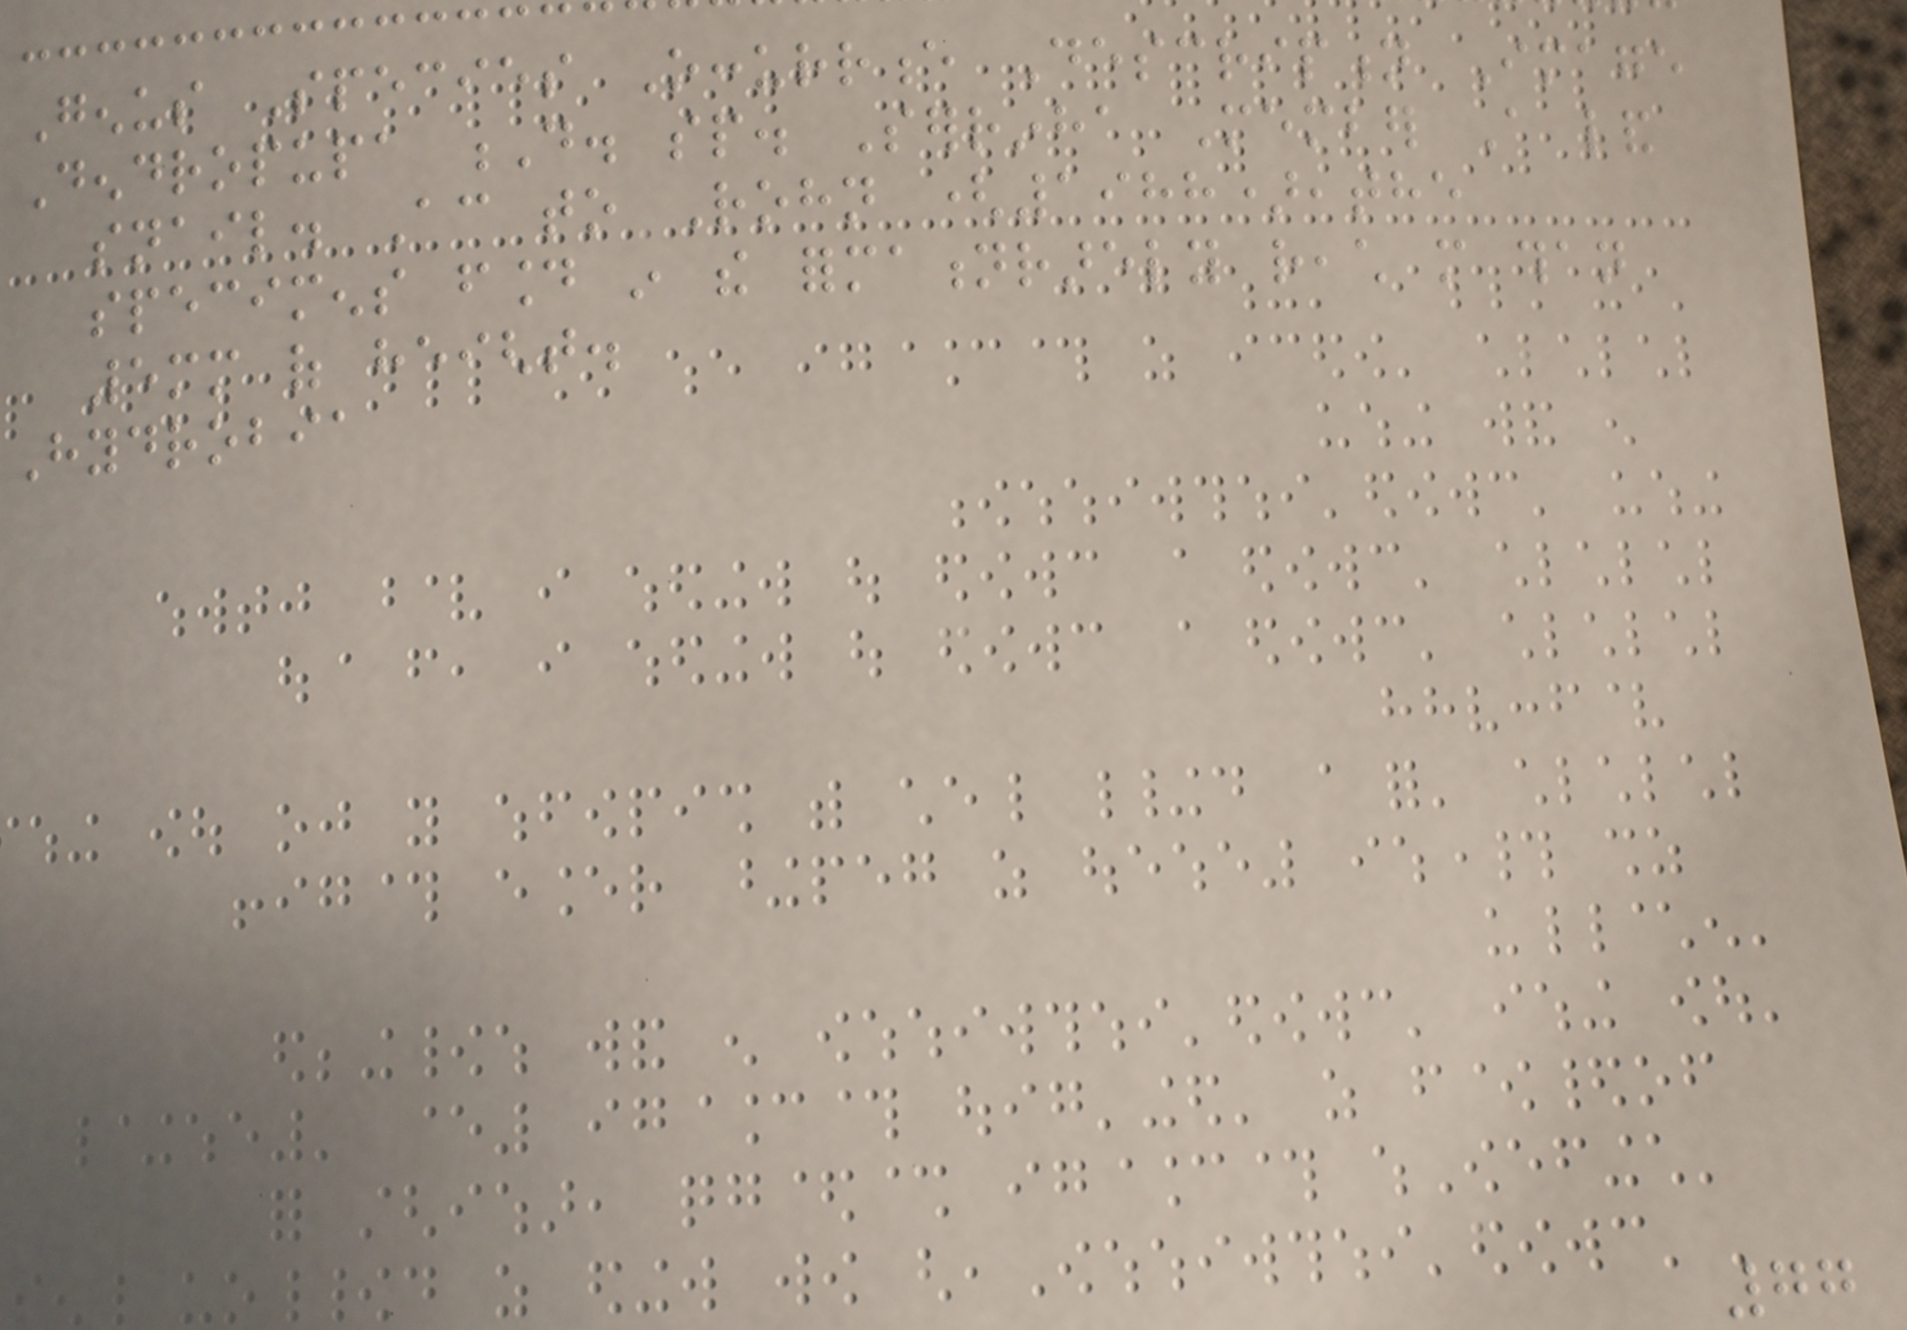Genus Species Occurrence Description Image
Dendropupa D. sp. Serrinha Member A land
snail. According to Rohn (1988),the
specimens found in the formationrarely reach more than
5mm of height.
Hydrobia
77
